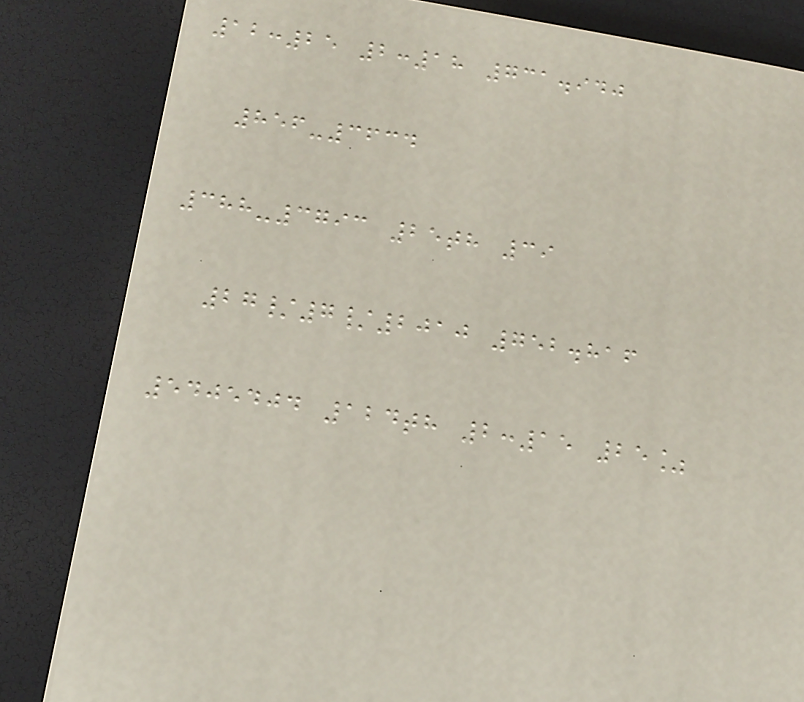12:25 2:18 731.940
856-3634
388-3793 25th 39
27/7/2010 752.816
5405404 124th 2:15 25%
